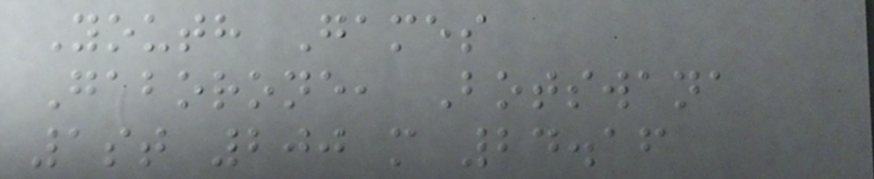Youth Games
Gaborone, Botswana
1st 200 m 24.16
